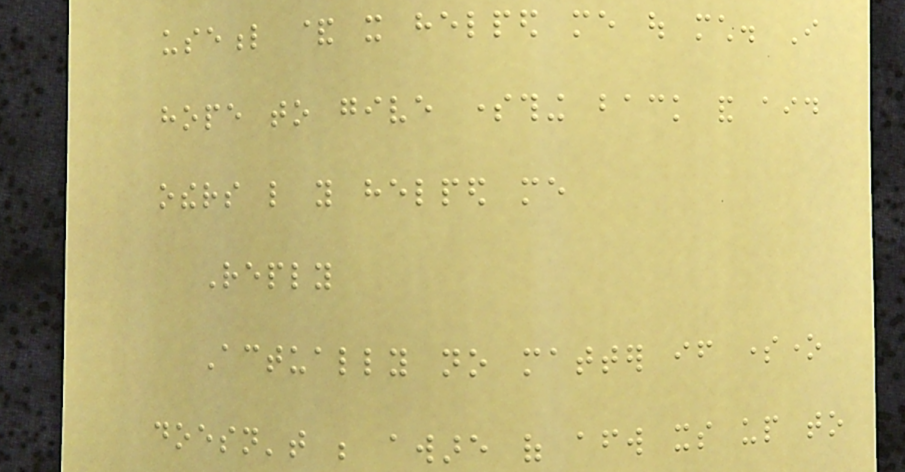useful & it helped me out much. I
hope to give something back and aid
others like you helped me
Reply
Actually no matter if someone
doesn't be aware of afterward its up to
